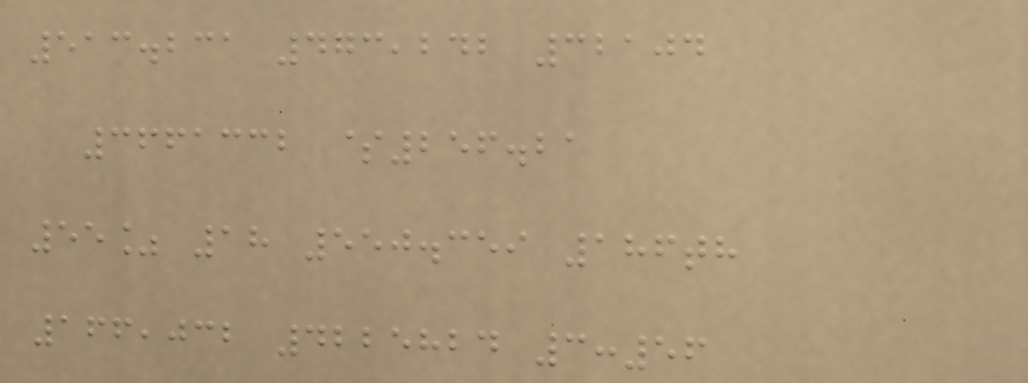513.231 473,242 32104
3661332 $256.21
55% 18 550.359 186th
166,032 4225824 3:56
